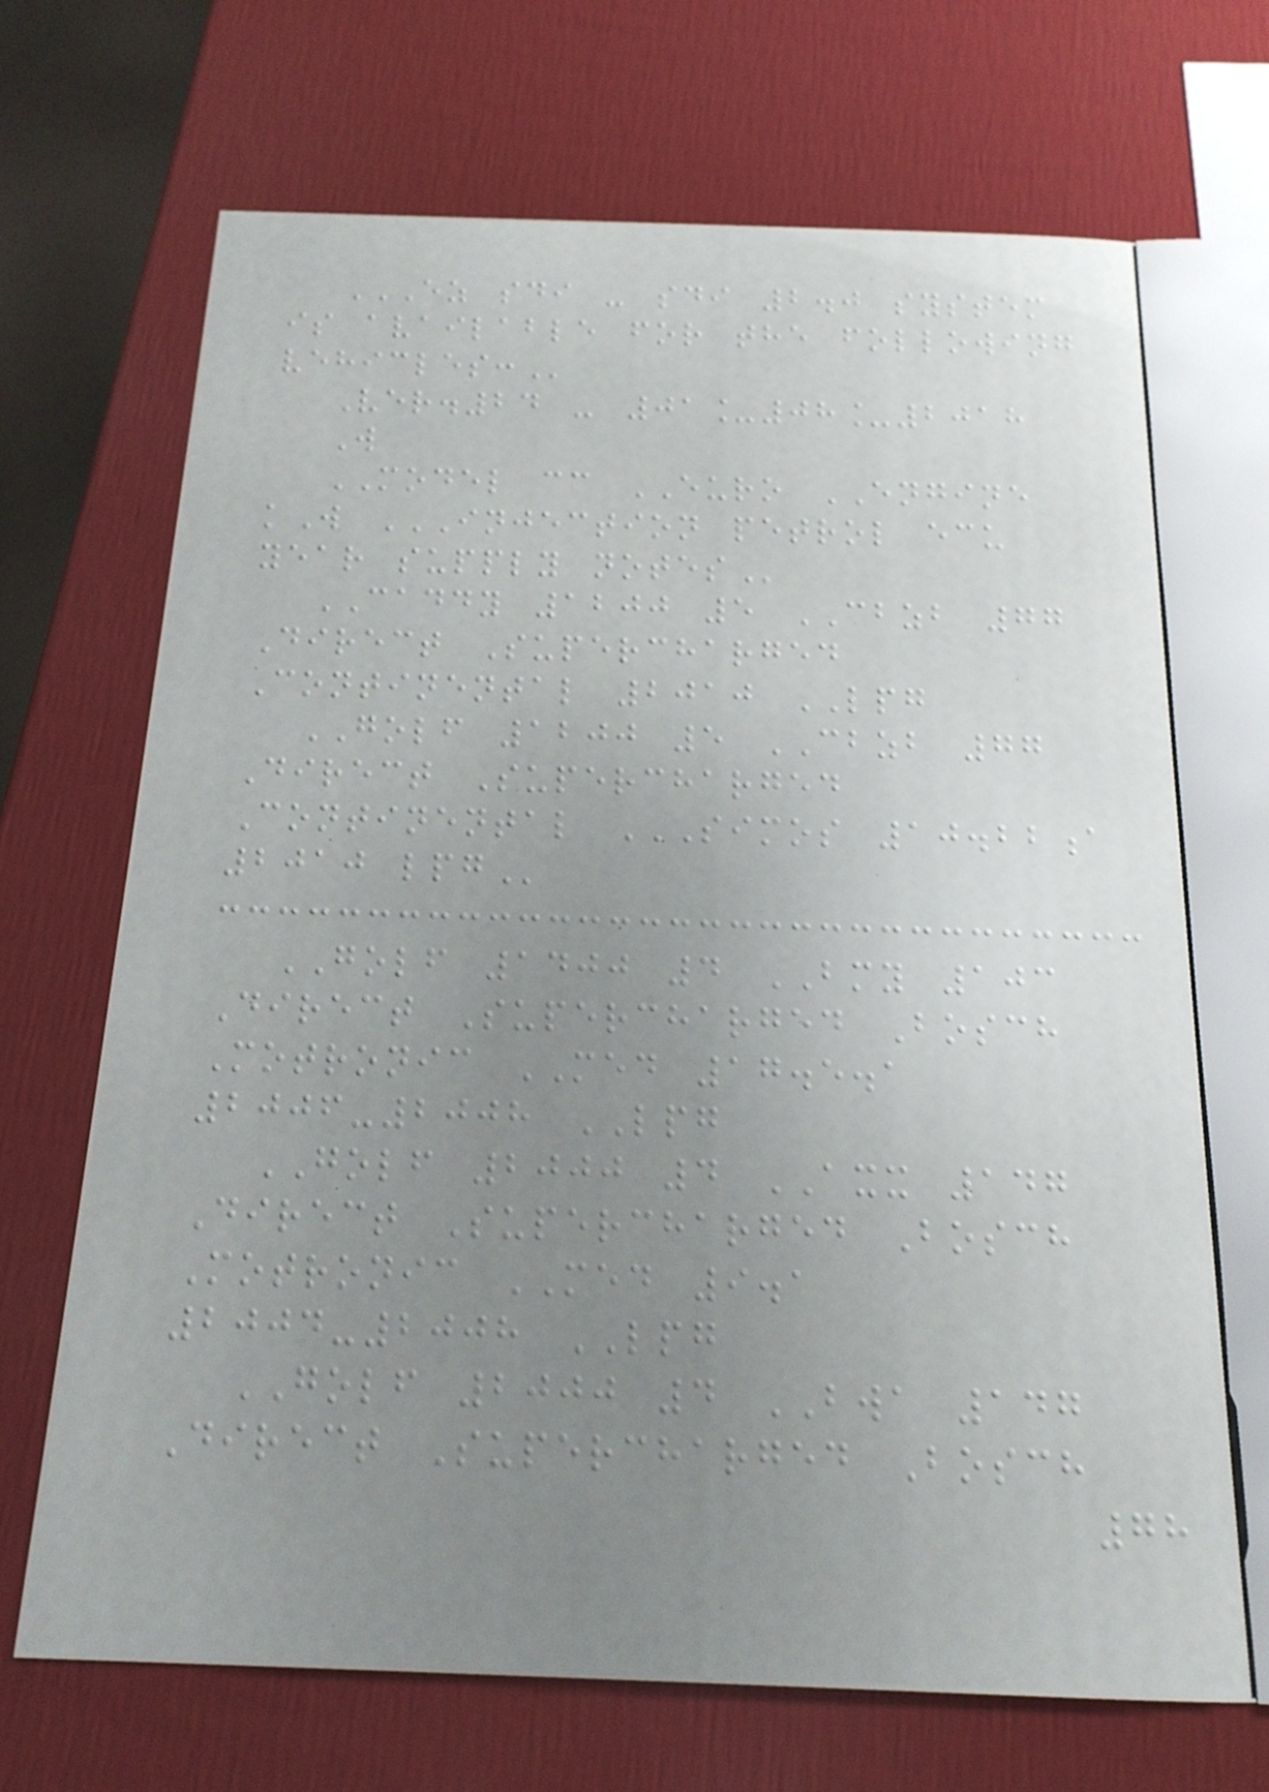EZ SDI - SDI 2.0 SYSTEM
IS AVAILABLE FOR THE FOLLOWING
VEHICLES:
Ver.24 - 01_08_2018
W
MODEL cc EURO ENGINE
kW INJECTION PETROL ECU
YEAR SUPPLY NOTES
CADDY 1200 5 CBZB 77
Direct Supercharged
Continental 2010 LPG
GOLF 1200 5 CBZB 77
Direct Supercharged
Continental SIMOS 10.22A
2010 LPG
GOLF 1400 4 BMY 103
Direct Supercharged Bosch
Motronic MED 17.5.1
2006-2008 LPG
GOLF 2000 4 AXX 147
Direct Supercharged Bosch
Motronic MED 9.1
2004-2008 LPG
GOLF 2000 4 BWA 147
Direct Supercharged Bosch
78
